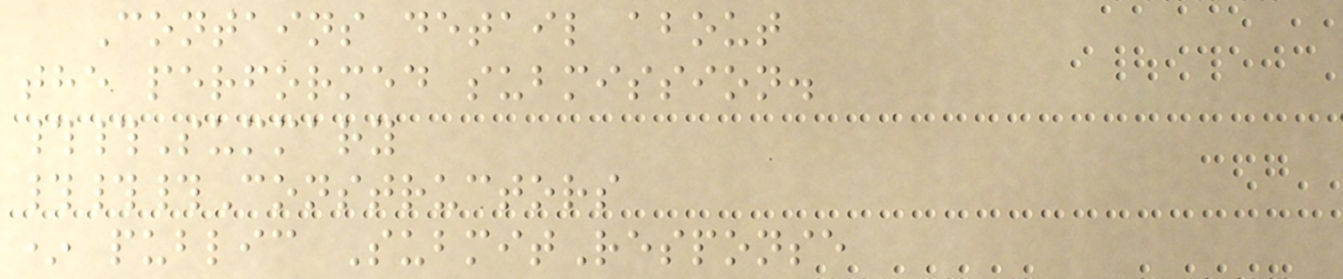Contains detail about
the performed submission.
##Summary
###Constructors
* public SubmitResponse
